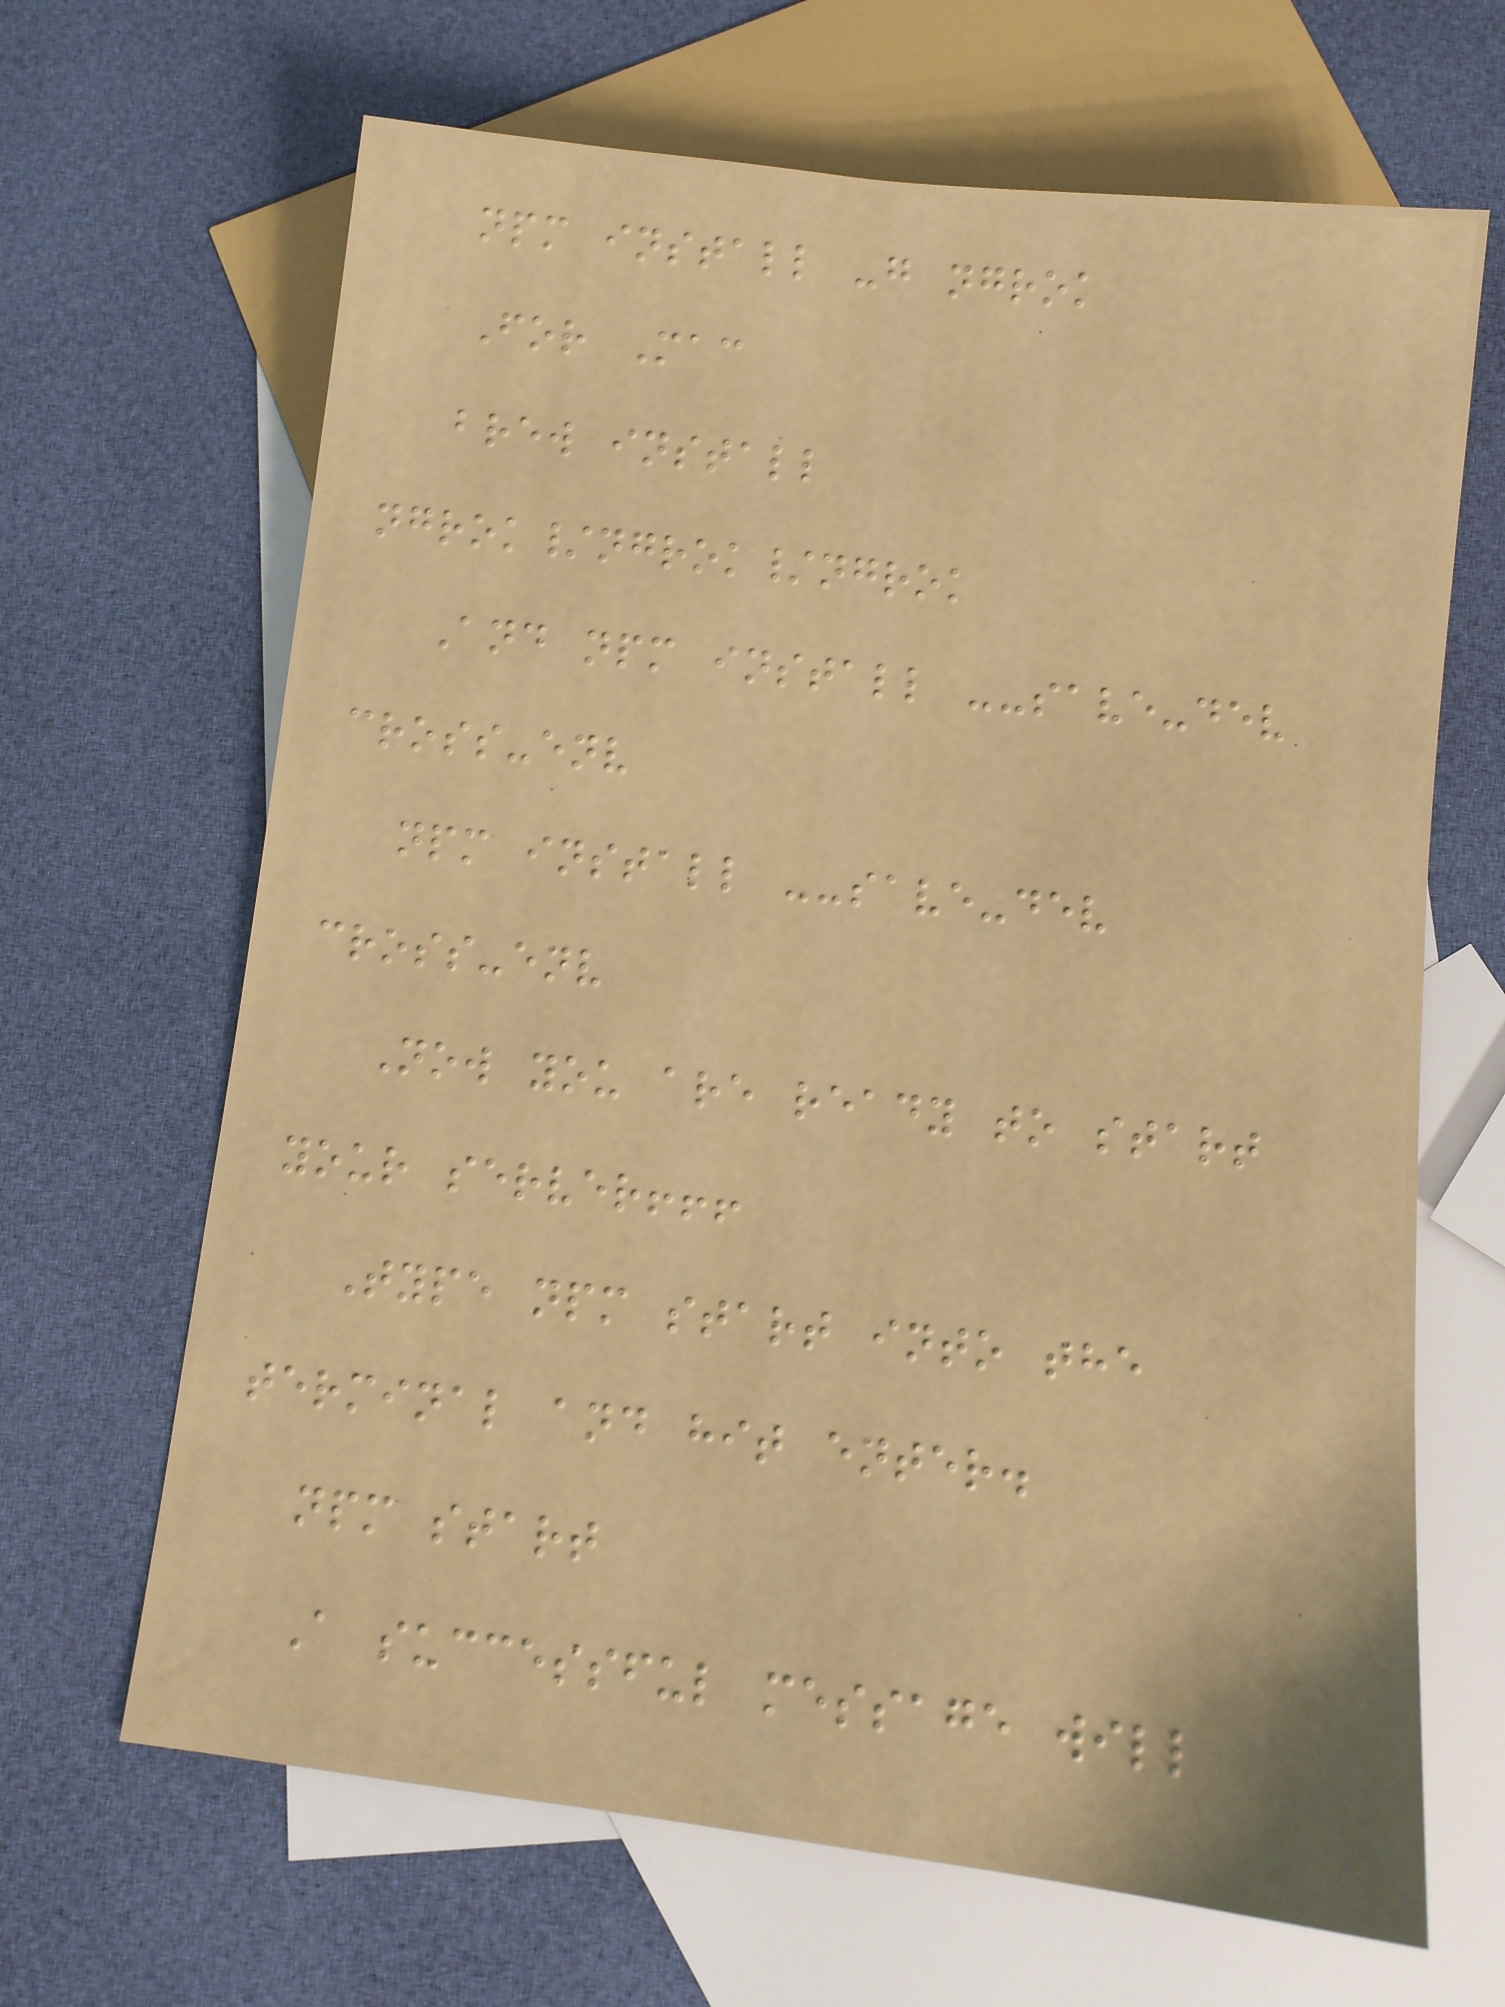npm install -g ngrok
For Mac
brew install
ngrok/ngrok/ngrok
And npm install --save-dev
cross-env
npm install --save-dev
cross-env
Now you are ready to start
your server!!!
Type npm start into the
terminal and hit enter.
npm start
A successful message will
